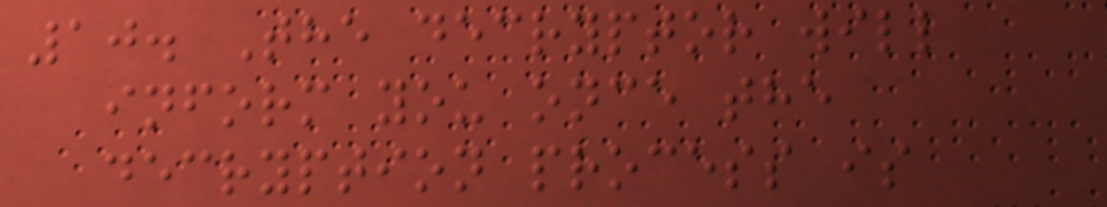10. The decryptor will
inform you once the
decryption process is
